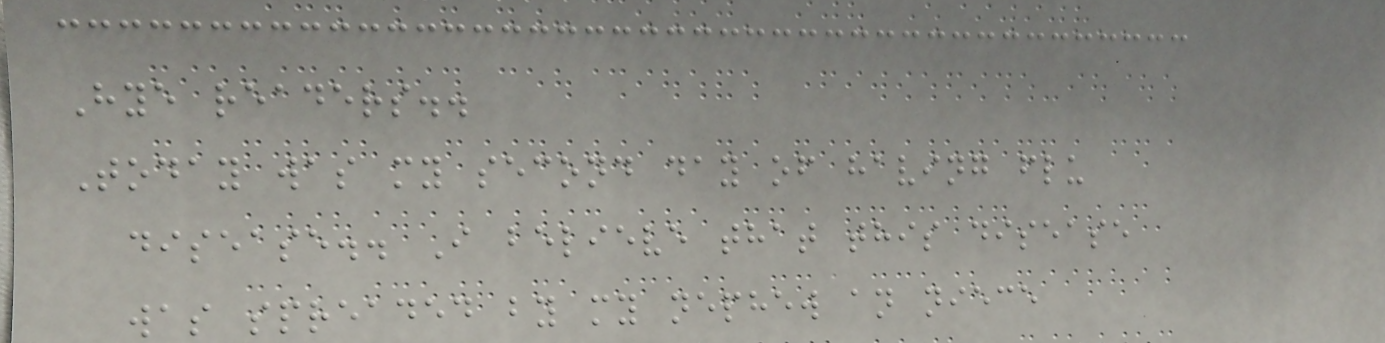Hye readers..
Today was my second day of having flu
disease.. I believe that this disease
was spreaded by my nephew an niece
